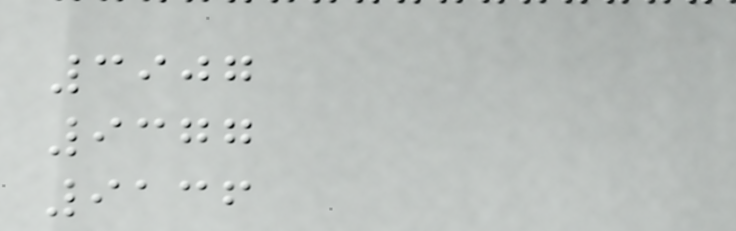3907
9377
9136
